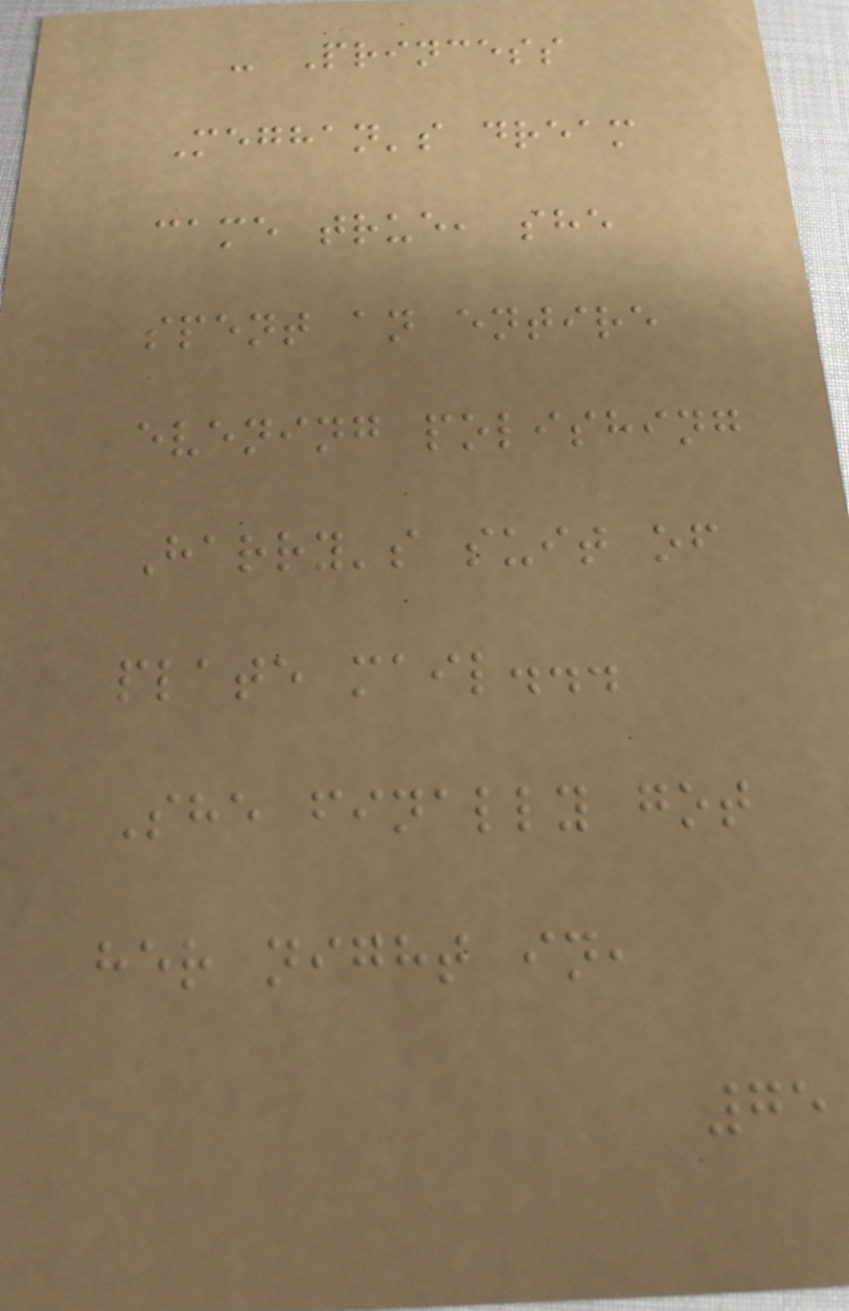- Princess
Meghan's dream
came true, she
spent an entire
evening polishing
Harry's suit of
plate mail...
She finally got
her night in,
75
